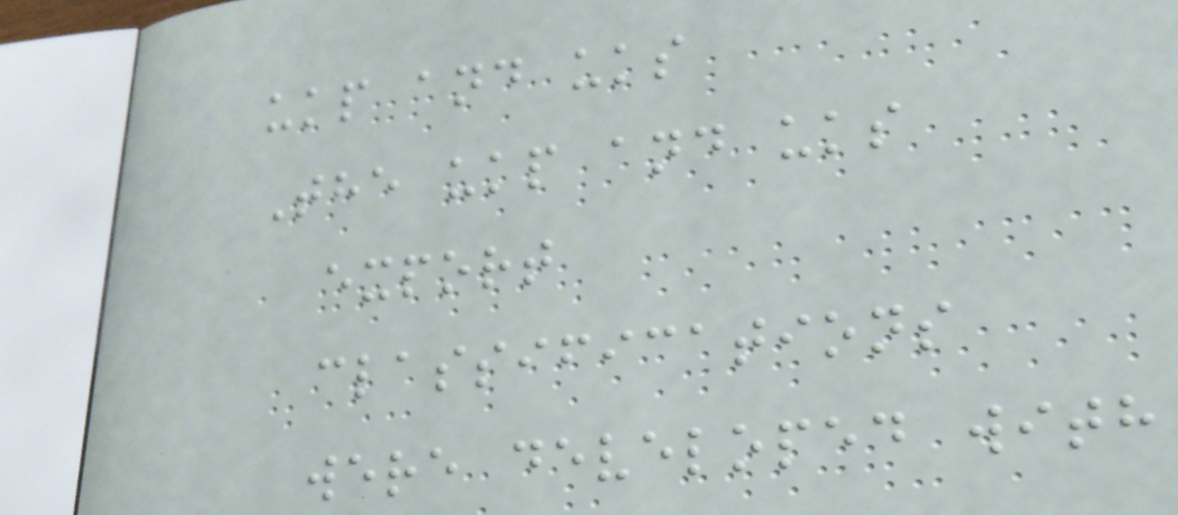ukp and uks
The ukp and uks
export
classifications
were developed with
